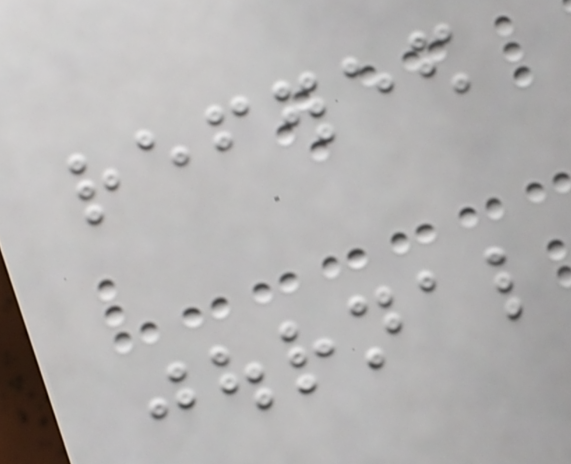refereed
journal
